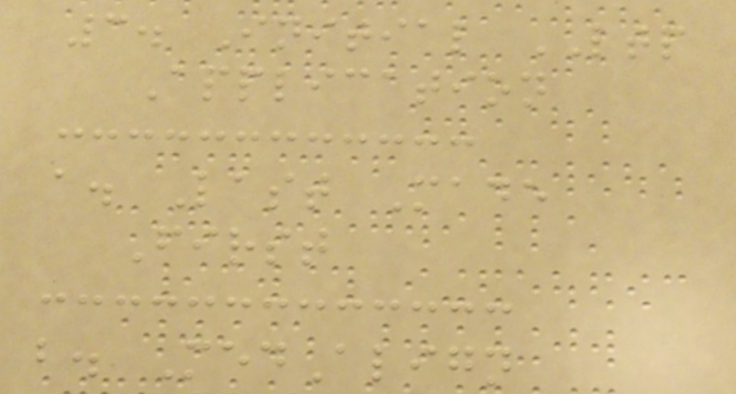3. Initial LTP
Application
a. Last Made
First
b. MedAlign
